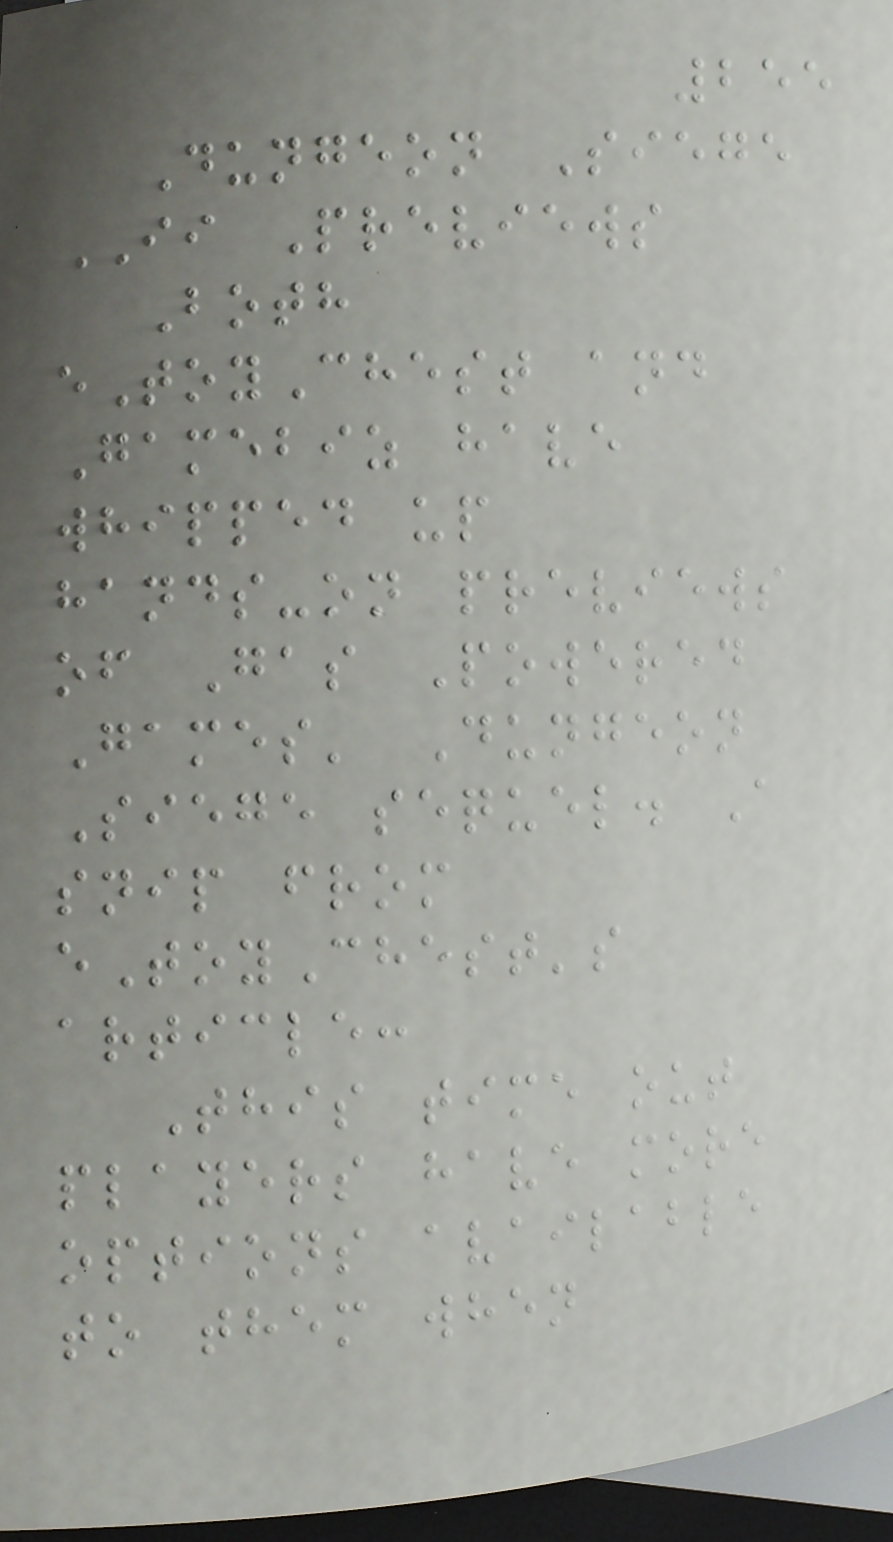255
Dungeon Siege
II Previews
Both
eToyChest and
Gamebiz have
whipped up
hands-on previews
of Gas Powered
Games' Dungeon
Siege sequel. A
snip from
eToyChest's
article:
This time out
players have more
options available
to them when
